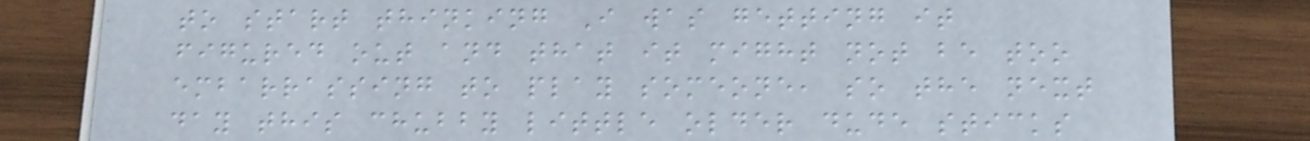to start thinking I was getting it
figured out and that it might not be too
embarrassing to play someone, so the next
day this chubby little older dude sticks
